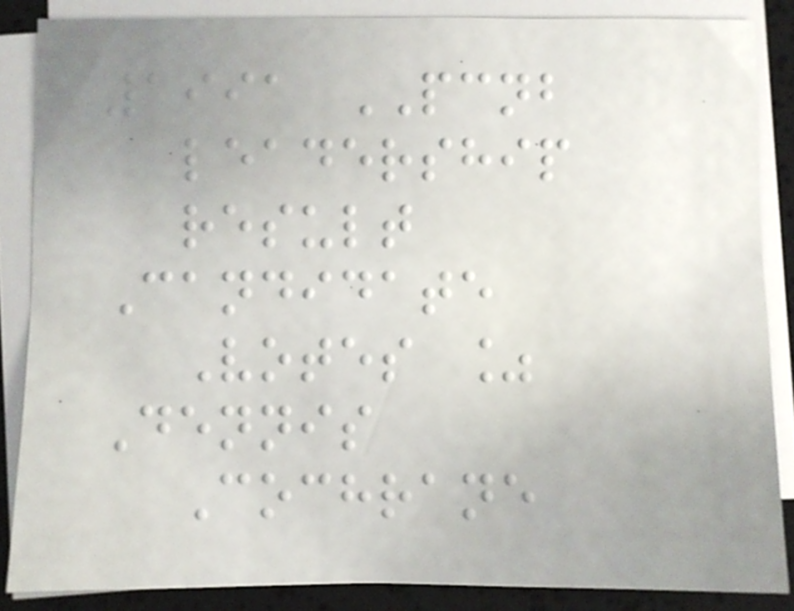1991 PCNB
leadership
result
Candidate
Votes %
Dennis
Cochrane
